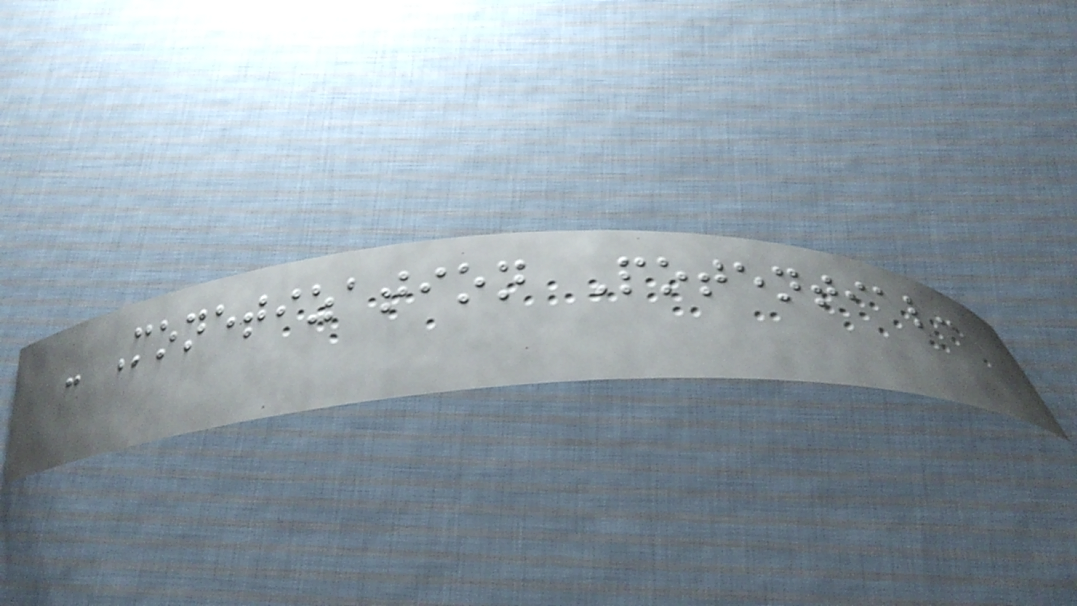- Monetization Potential:
